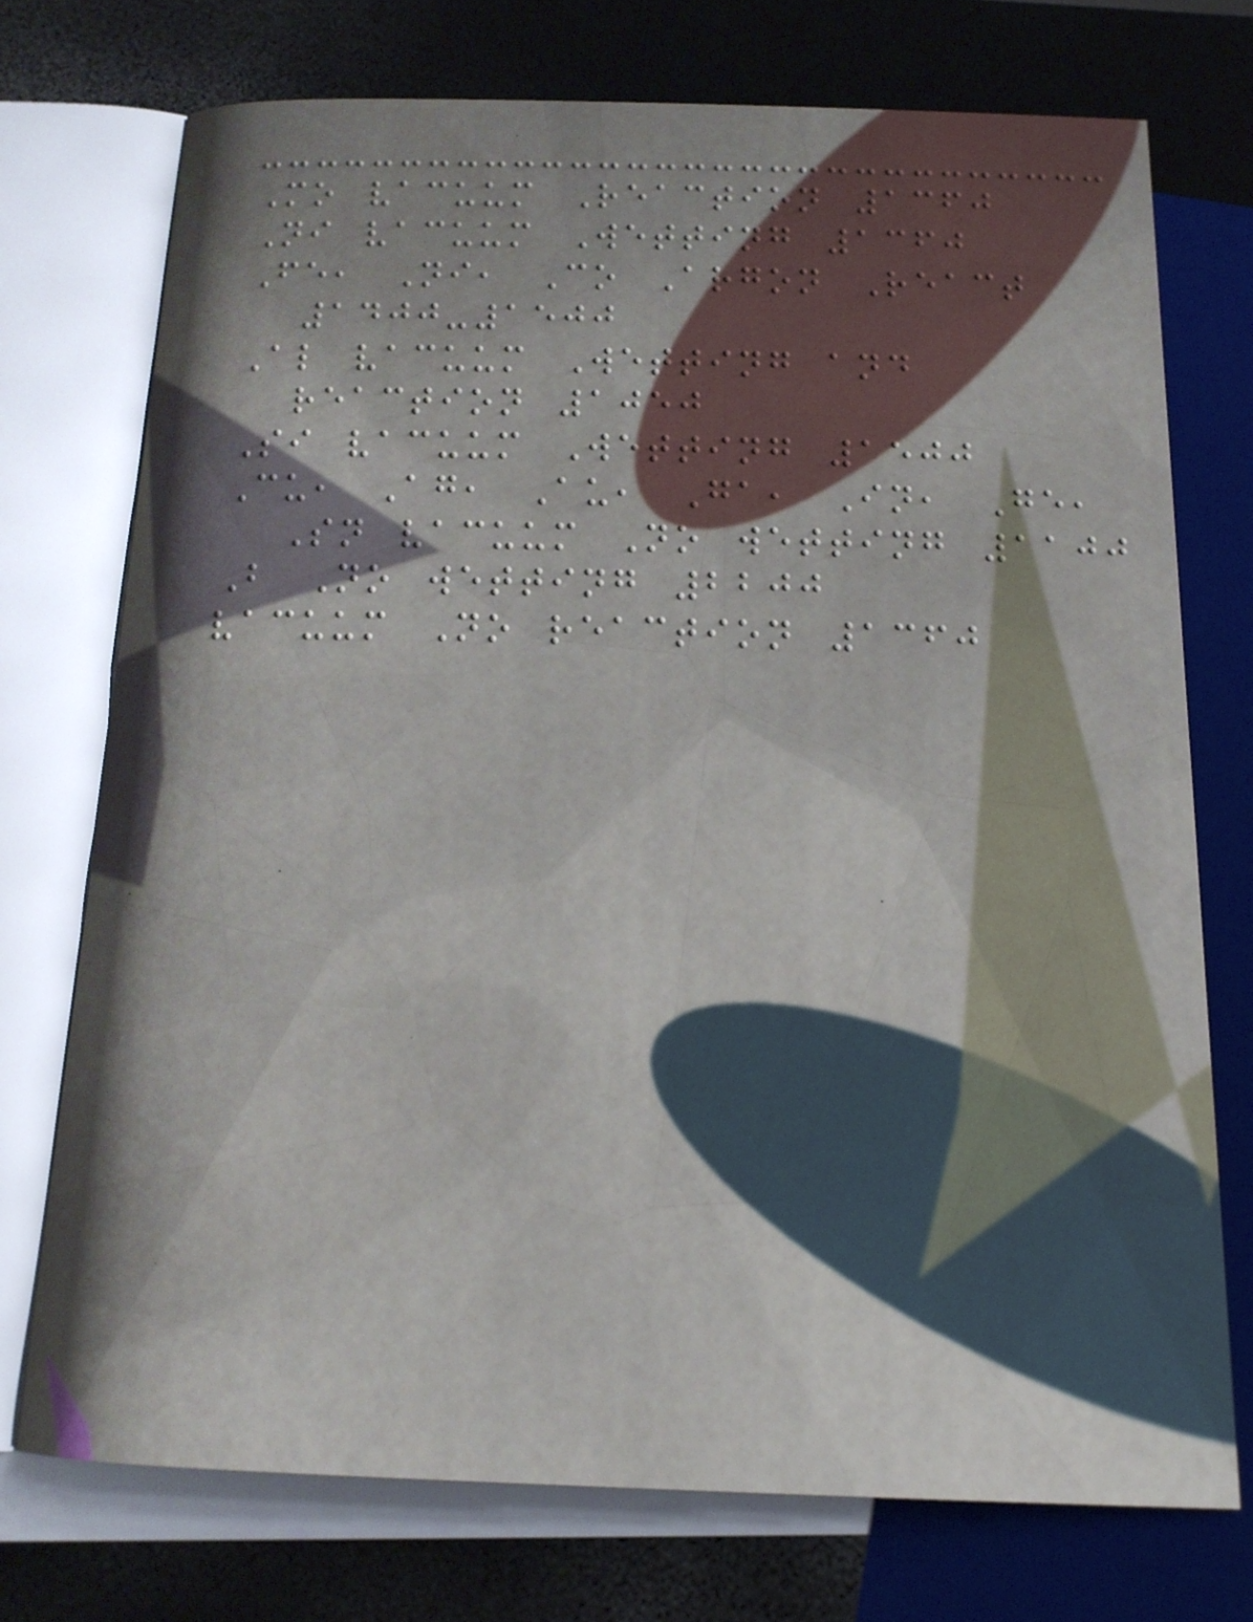Mo vacuum Reaction 1360
Ni vacuum Wetting 1360
Fe, Ni, Co Argon React
1400-1500
Al vacuum Wetting and
reaction 1050
Si vacuum Wetting 1500
Cu, Ag, Au, Ga, In, Ge,
Sn vacuum No wetting 1100
B No wetting 2200
vacuum No reaction 1360
